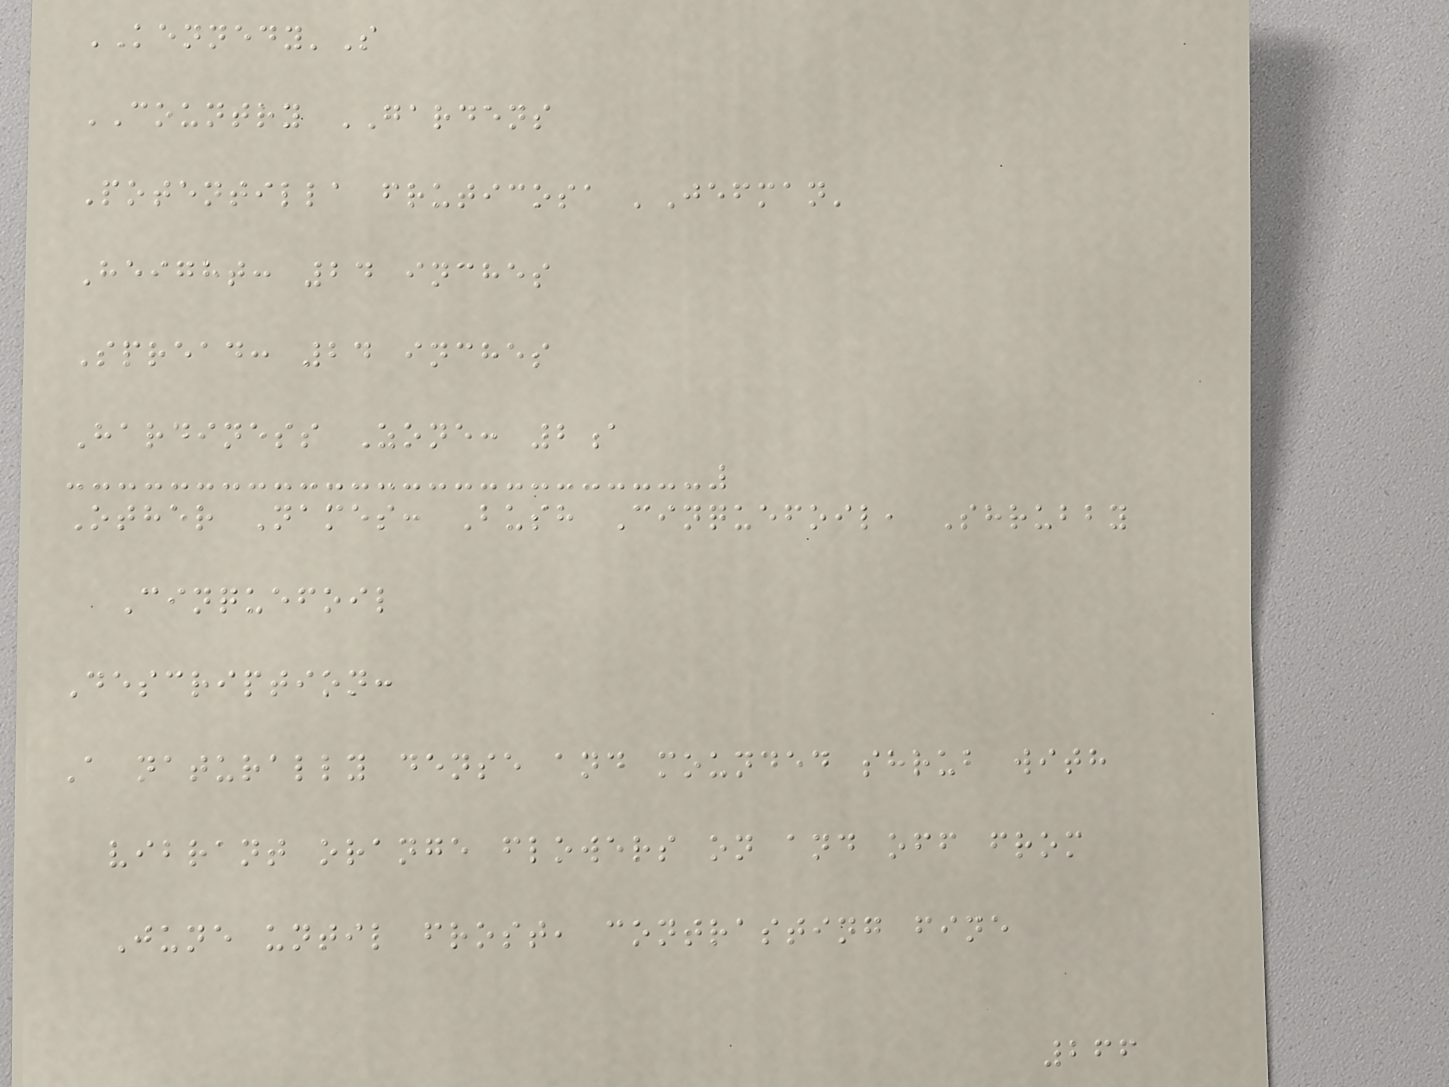KENNEDY'S
COUNTRY GARDENS
Potentilla fruticosa 'Jefman'
Height: 24 inches
Spread: 24 inches
Hardiness Zone: 2a
Other Names: Bush Cinquefoil, Shrubby
Cinquefoil
Description:
A naturally dense and mounded shrub with
vibrant orange flowers on and off from
June until frost, contrasting fine
266
